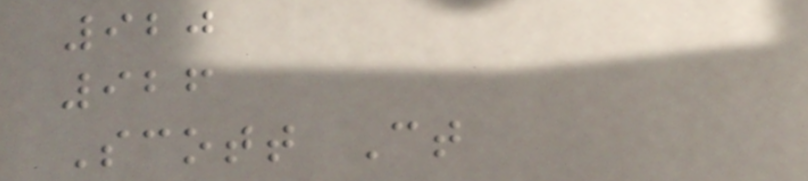920
926
Scott Ct
